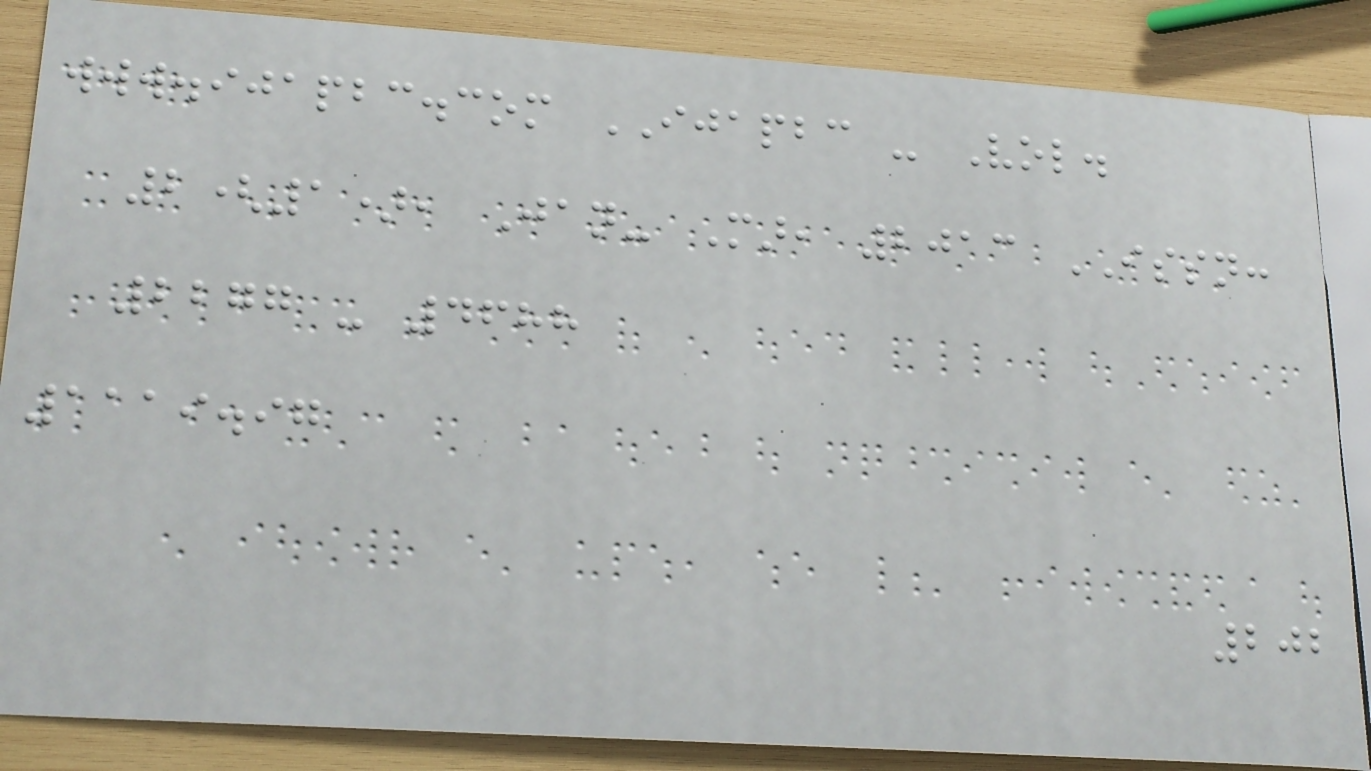www.ijapbc.com IJAPBC - Vol.
2(1), Jan- Mar, 2013 ISSN:
2277 - 4688
1119.97
202
